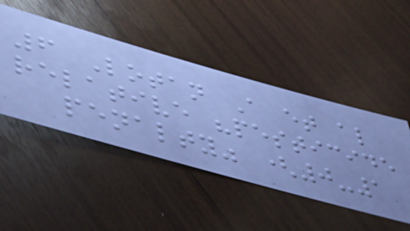6 Lotan A et al
relative "pesticide
penalty" (0-1
